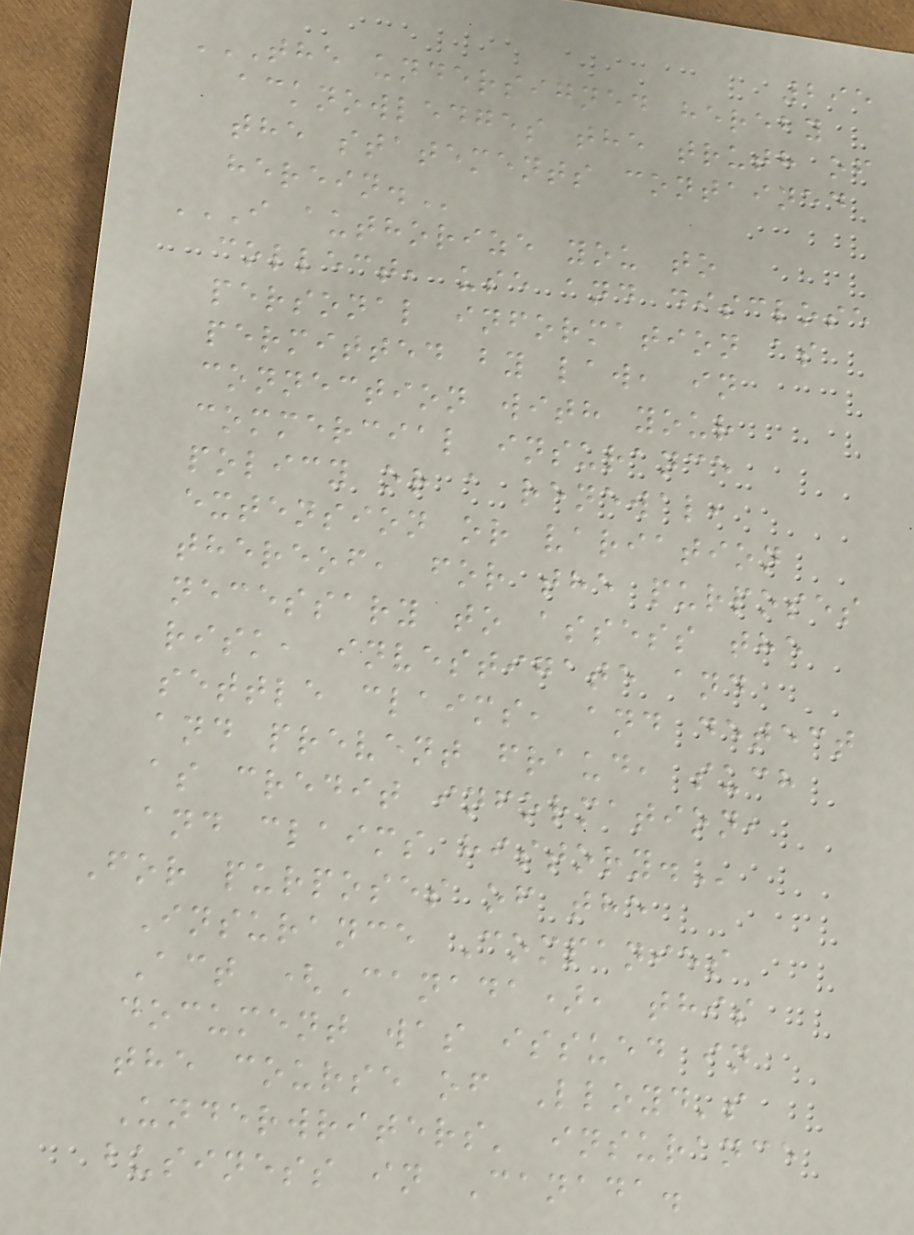295
THE UNDERSIGNED HEREBY
ACKNOWLEDGES THE TRUTH OF
THE STATEMENTS CONTAINED
HEREIN.
I AUTHORIZE YOU TO
COLLECT, USE AND DISCLOSE
PERSONAL INFORMATION AS
PERMITTED BY LAW, IN
CONNECTION WITH YOUR
COMMERCIAL INSURANCE
POLICY OR A RENEWAL,
EXTENSION OR VARIATION
THEREOF, FOR THE PURPOSES
NECESSARY TO ASSESS THE
RISK, INVESTIGATE AND
SETTLE CLAIMS, AND DETECT
AND PREVENT FRAUD, SUCH
AS CREDIT INFORMATION,
AND CLAIMS HISTORY.
For purposes of the
Insurance Companies
Act (Canada), this
document was issued in
the course of Lloyd's
Underwriters' insurance
business in Canada.
